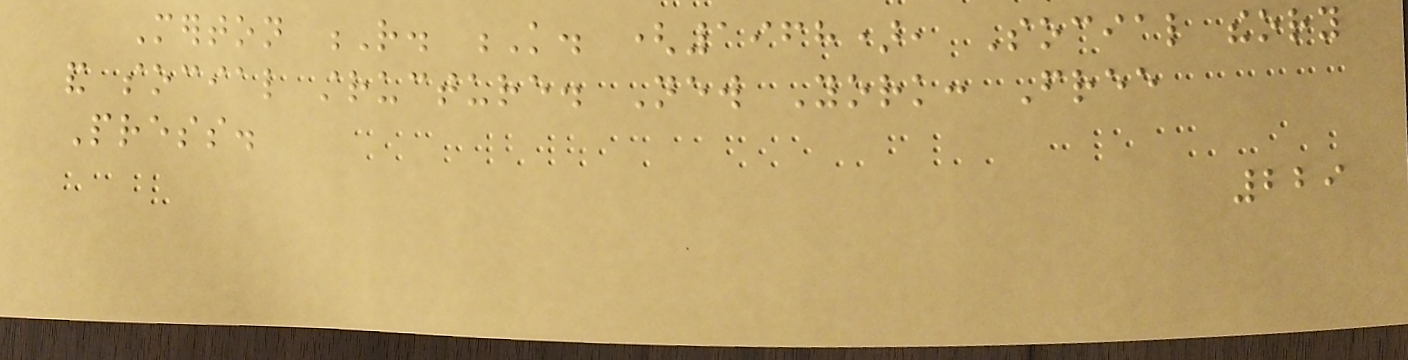Merton R. K. (1968), Social theory
and social structure. New York: Free
Press.
229
